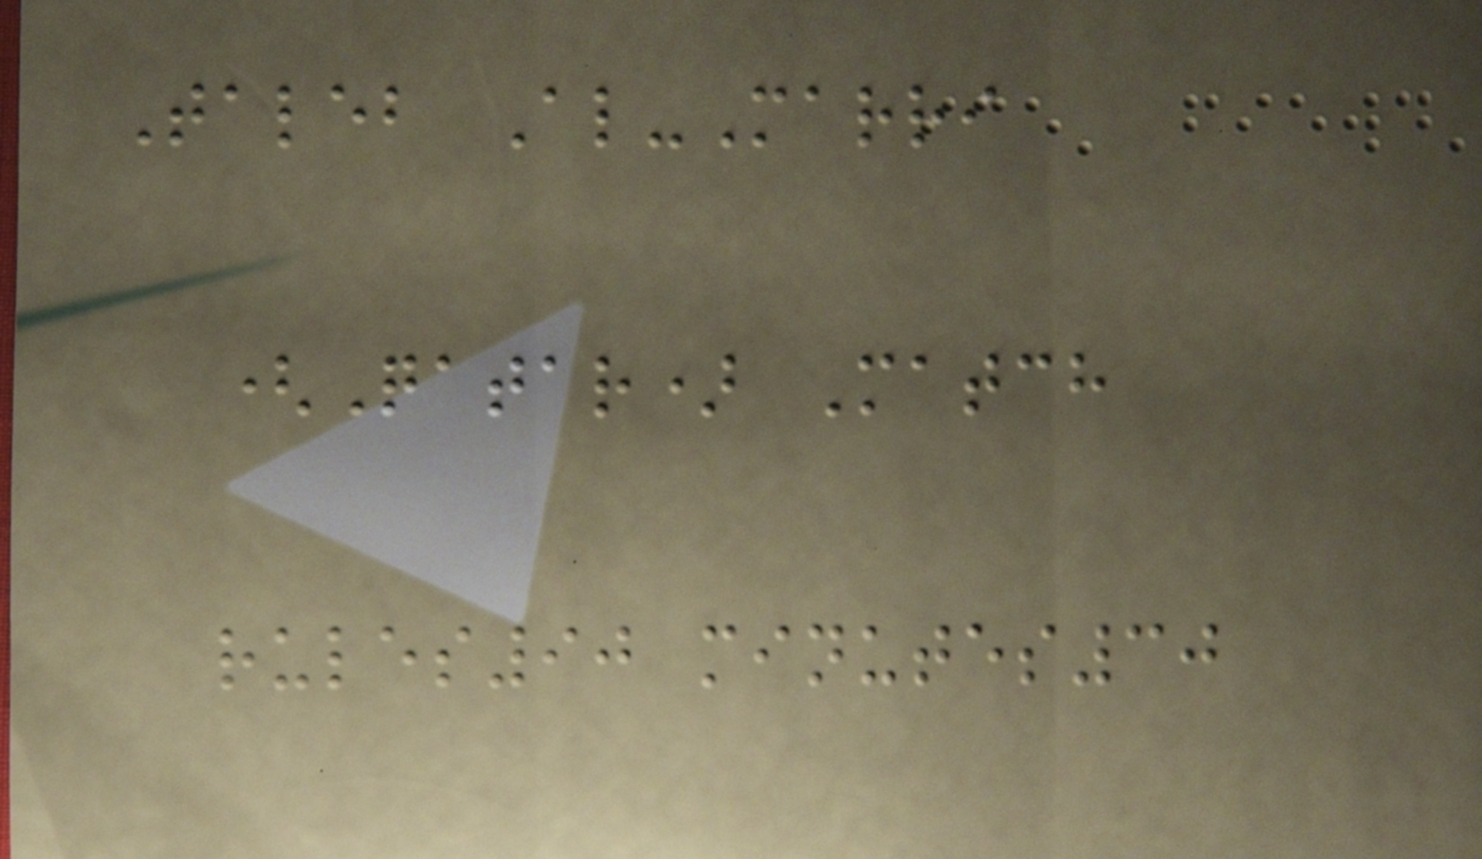Taleb Al-Marri
(Qatar) Match
rules90 minutes30
